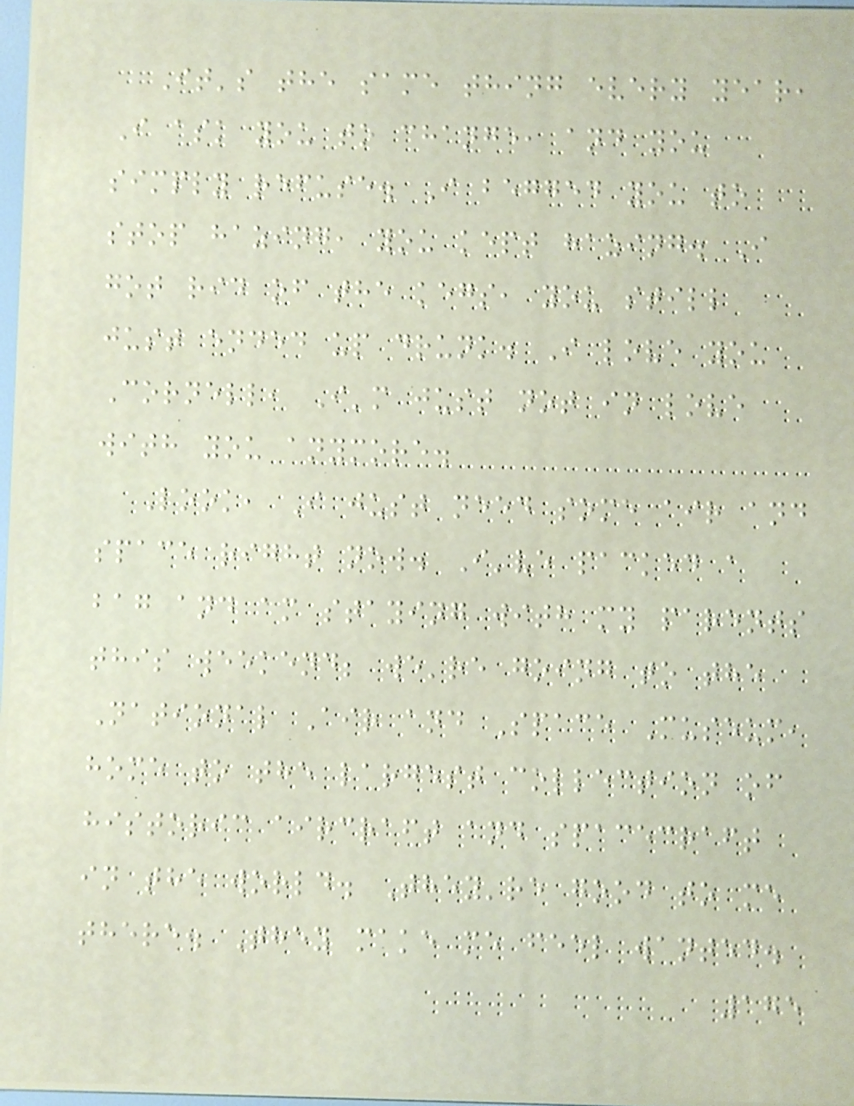It's the same thing every year,
I ask you to change, and you
simply refuse. I begged you to
stop hazing, you kept hazing. I
got rid of the kegs, you still
just ended up drunk. I love you
Cornell, I'm just not in love
with you anymore.
Look, I just need some air and
space right now. I've packed a
bag and am staying with my parents
this weekend; we're going to the
National Air and Space Museum,
home to the largest collection of
historic aircraft and spacecraft
in the world. They're good to me
there. They make me feel wanted.
175
